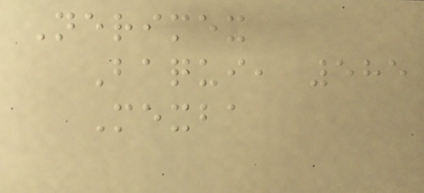Nerimex
Baqui, 585
Mexba
